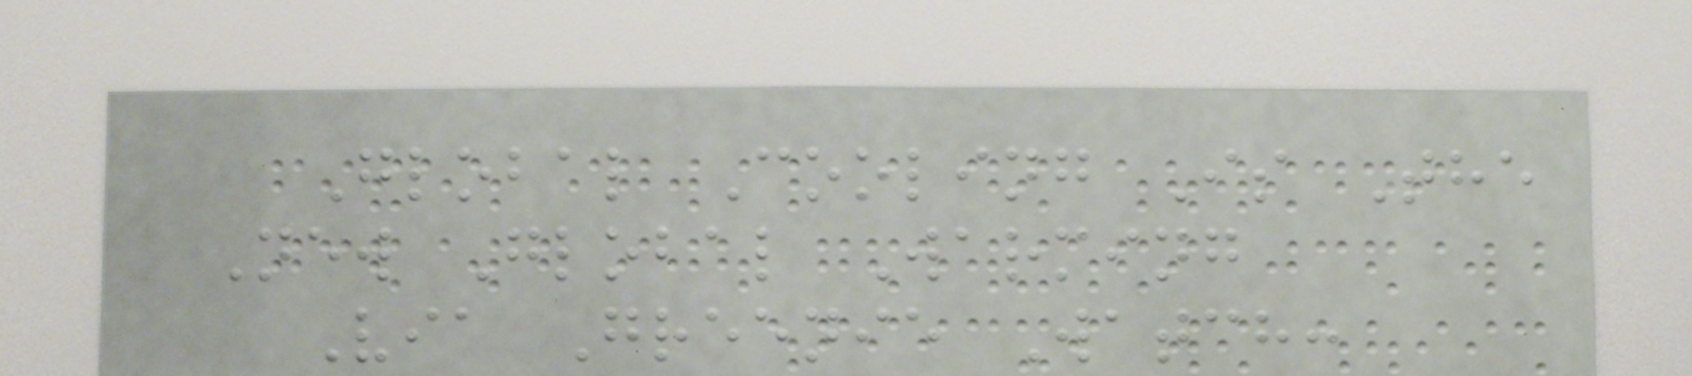Global Cooling Is The
New Global Warming
Via Greenie Watch:
